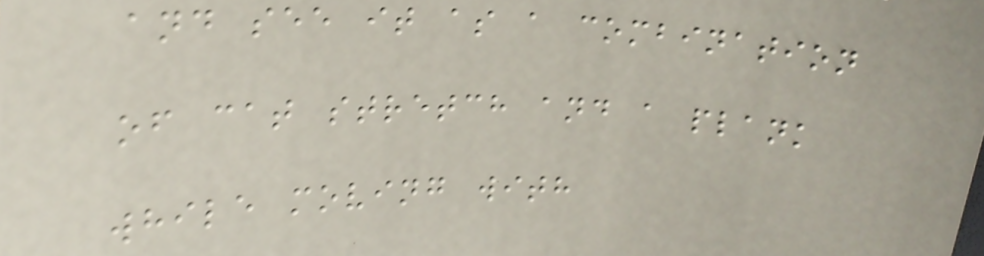and see it as a combination
of cat stretch and a plank
while moving with
